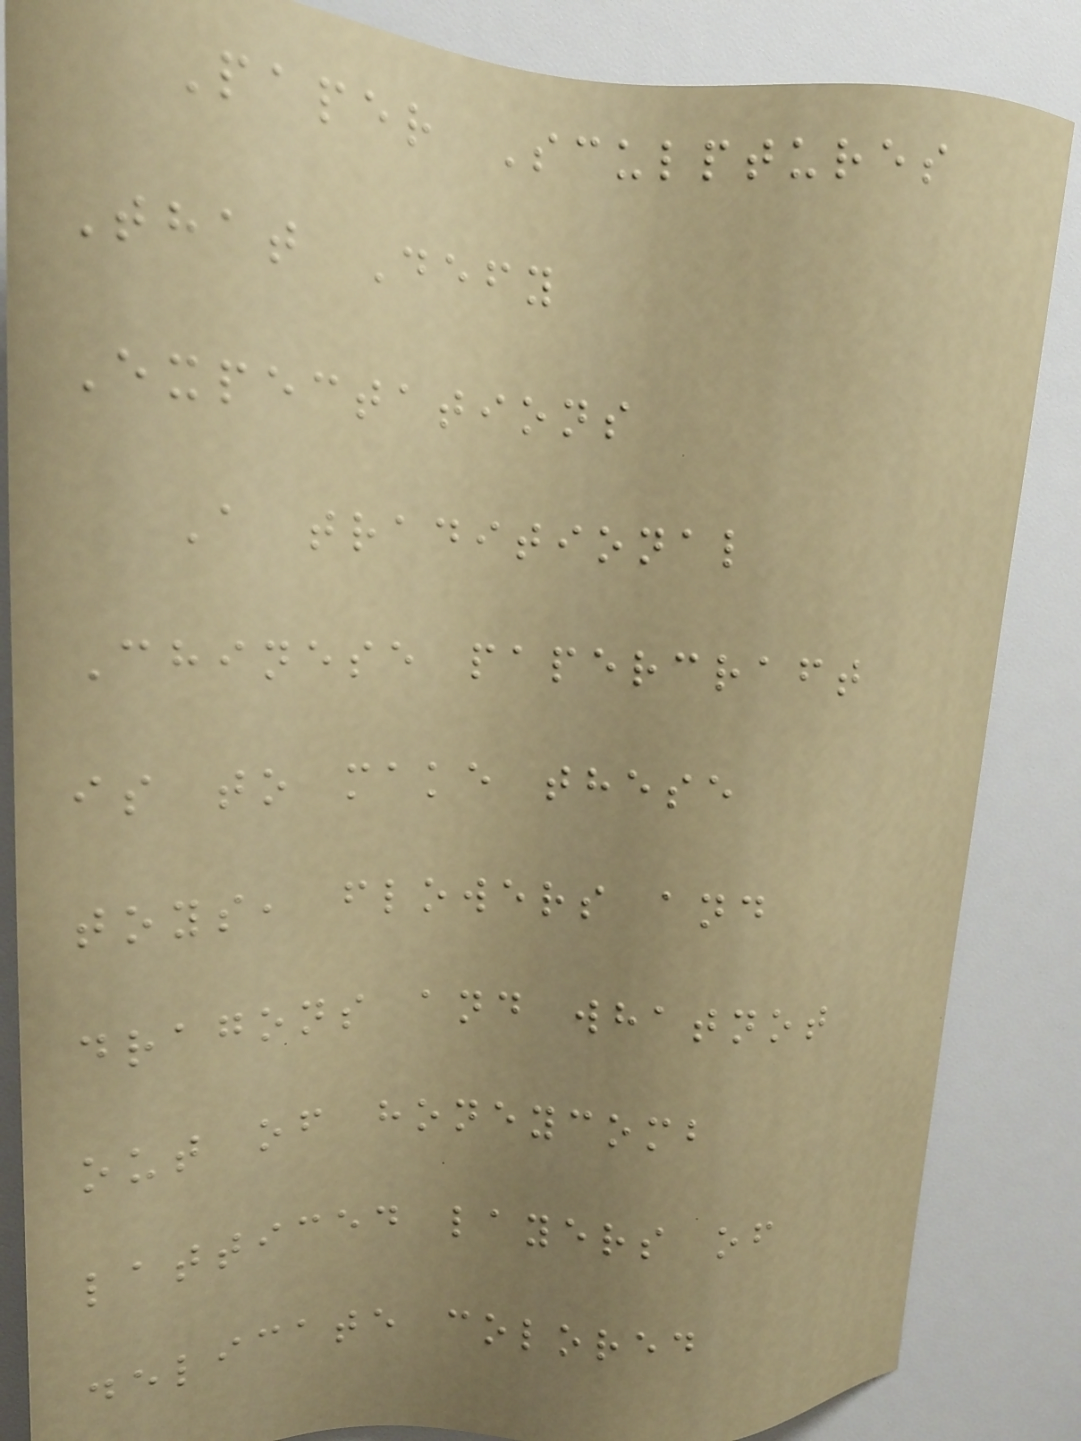Paper Sculptures
That Defy
Expectations
A traditional
Chinese papercraft
is to make these
toys, flowers and
dragons and whatnot
out of honeycomb
latticed layers of
delicate colored
